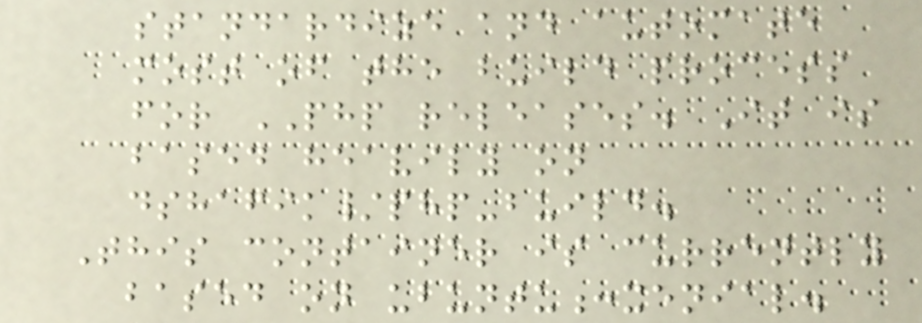standardize and automate
most of the build process
for PHP releases. It is
based heavily on
dshafik/php-build.
This container is currently
based on ubuntu:xenial.
